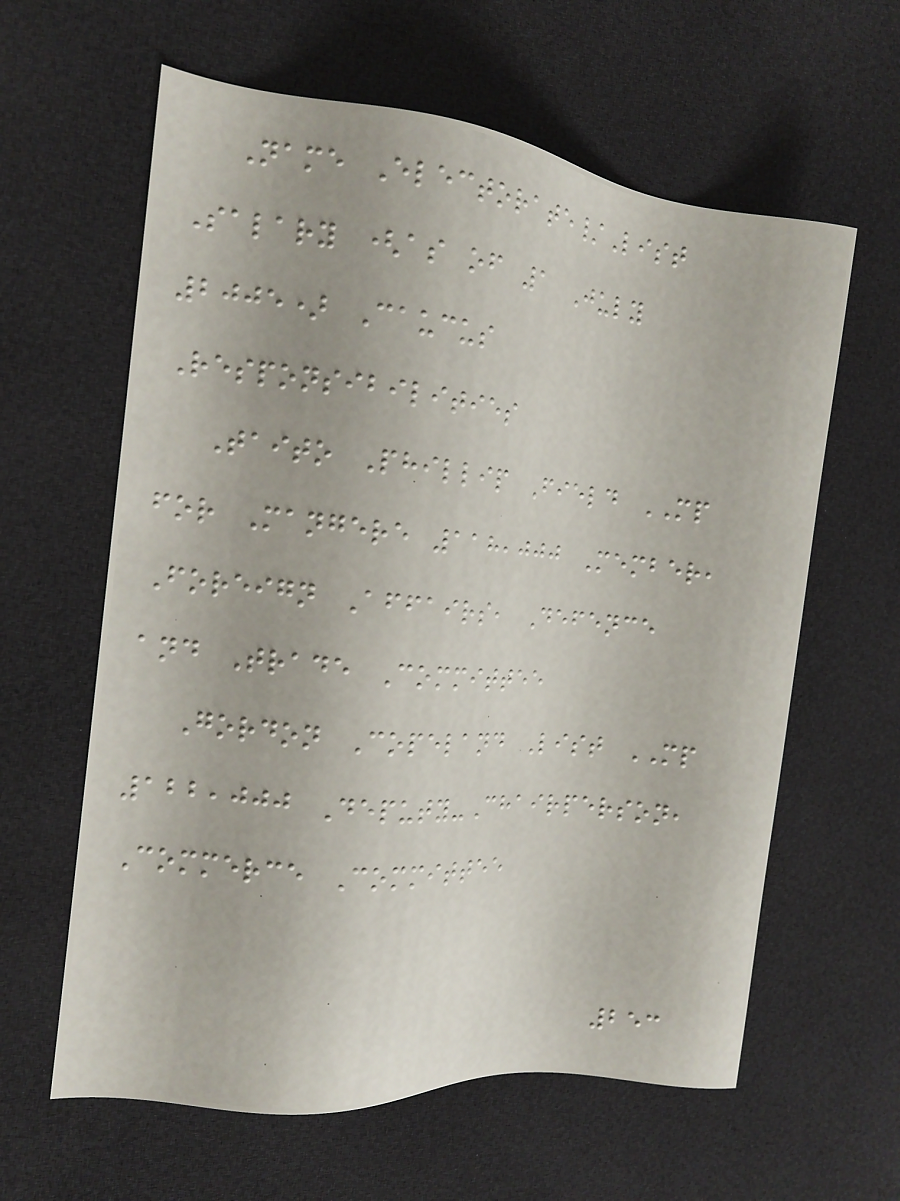Name Electorate/List
Salary (as of 1 July
2005) Caucus
Responsibilities
Taito Phillip Field MP
for Mangere 118,000 Member,
Foreign Affairs, Defence
and Trade Committee
Gordon Copeland List MP
122,000 Deputy-Chairperson,
Commerce Committee
253
